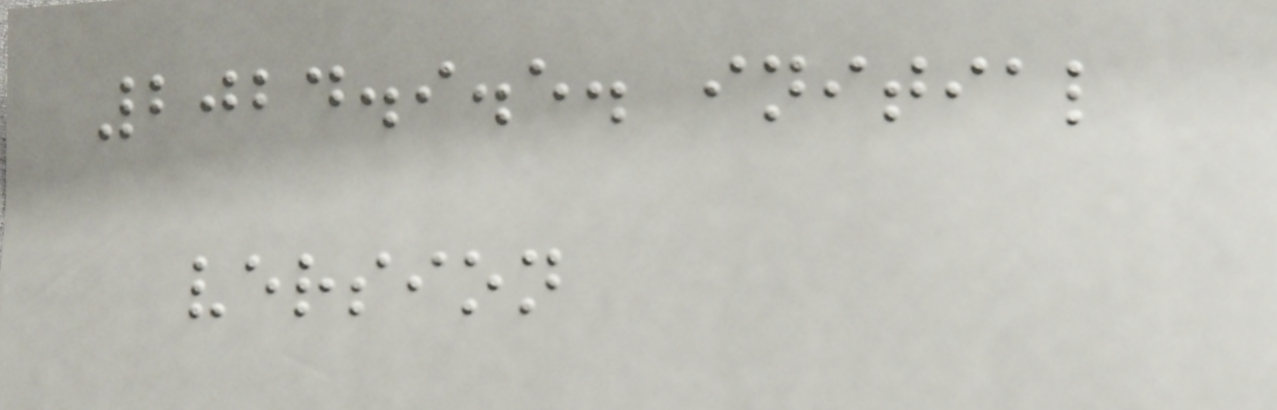2024.9.5. initial
version
